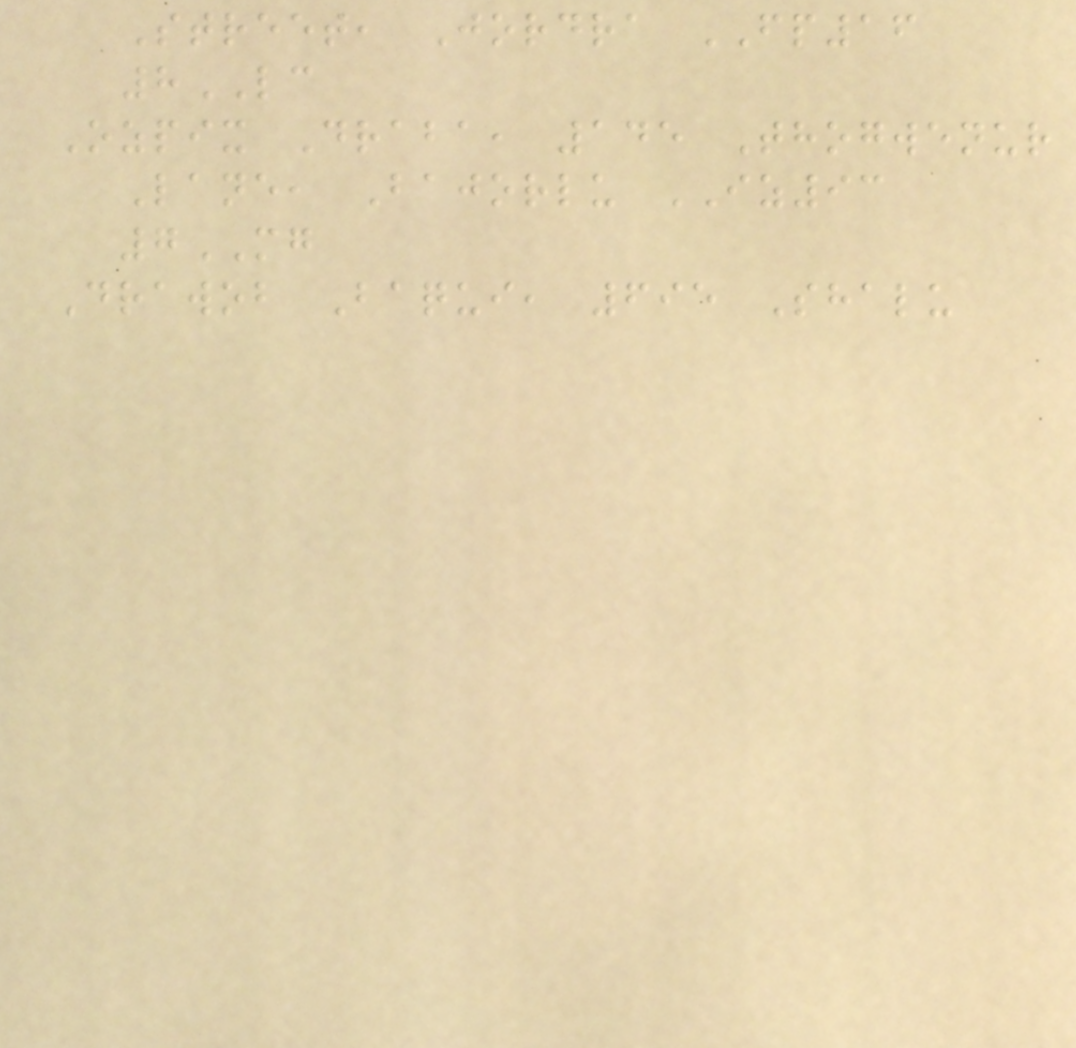Street, Jordra FP16
8LC
Ozpix Draba, 145 Thogwenur
Lane, Bajorlu IZ93
7MG
Drawob Baqui, 695 Shalu
